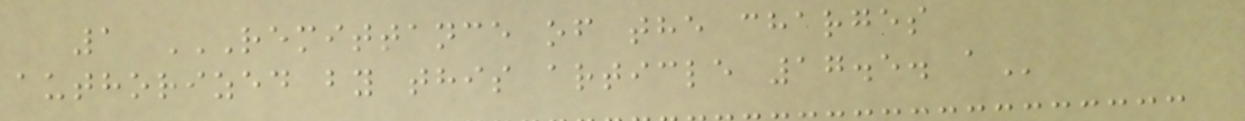1 REMITTANCE OF THE CHARGES
AUTHORIZED BY THIS ARTICLE 17.5. A
